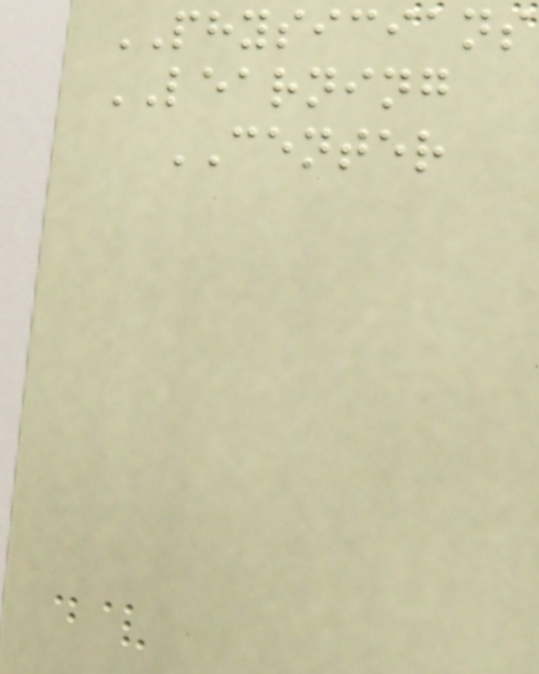PHYSICIANS
LEARNING
CENTER
